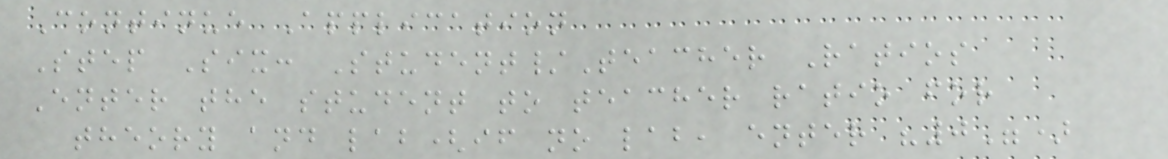Continue Application
Step Six: Student/Teacher Ratios
Enter the student to teacher ratio for
theory and lab(if no lab, enter "0")
